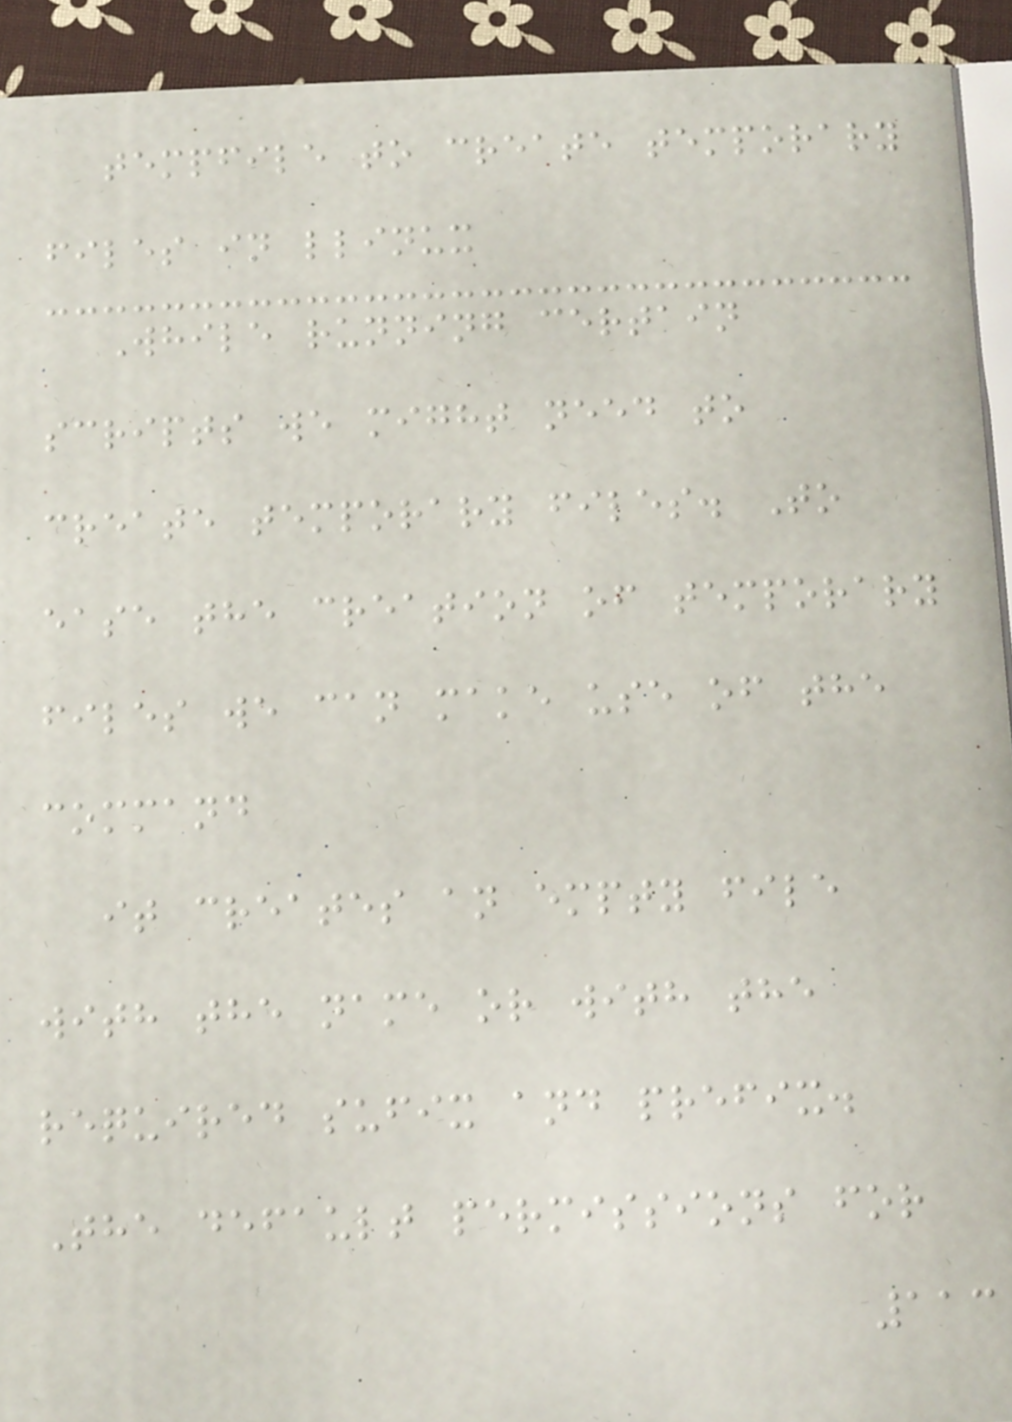tempfile to create temporary
files in llinux
While running certain
scripts we might need to
create temporary files. To
ease the creation of temporary
files we can make use of the
command
it creates an empty file
with the name or with the
required sufix and prefix.
The default permissions for
113
